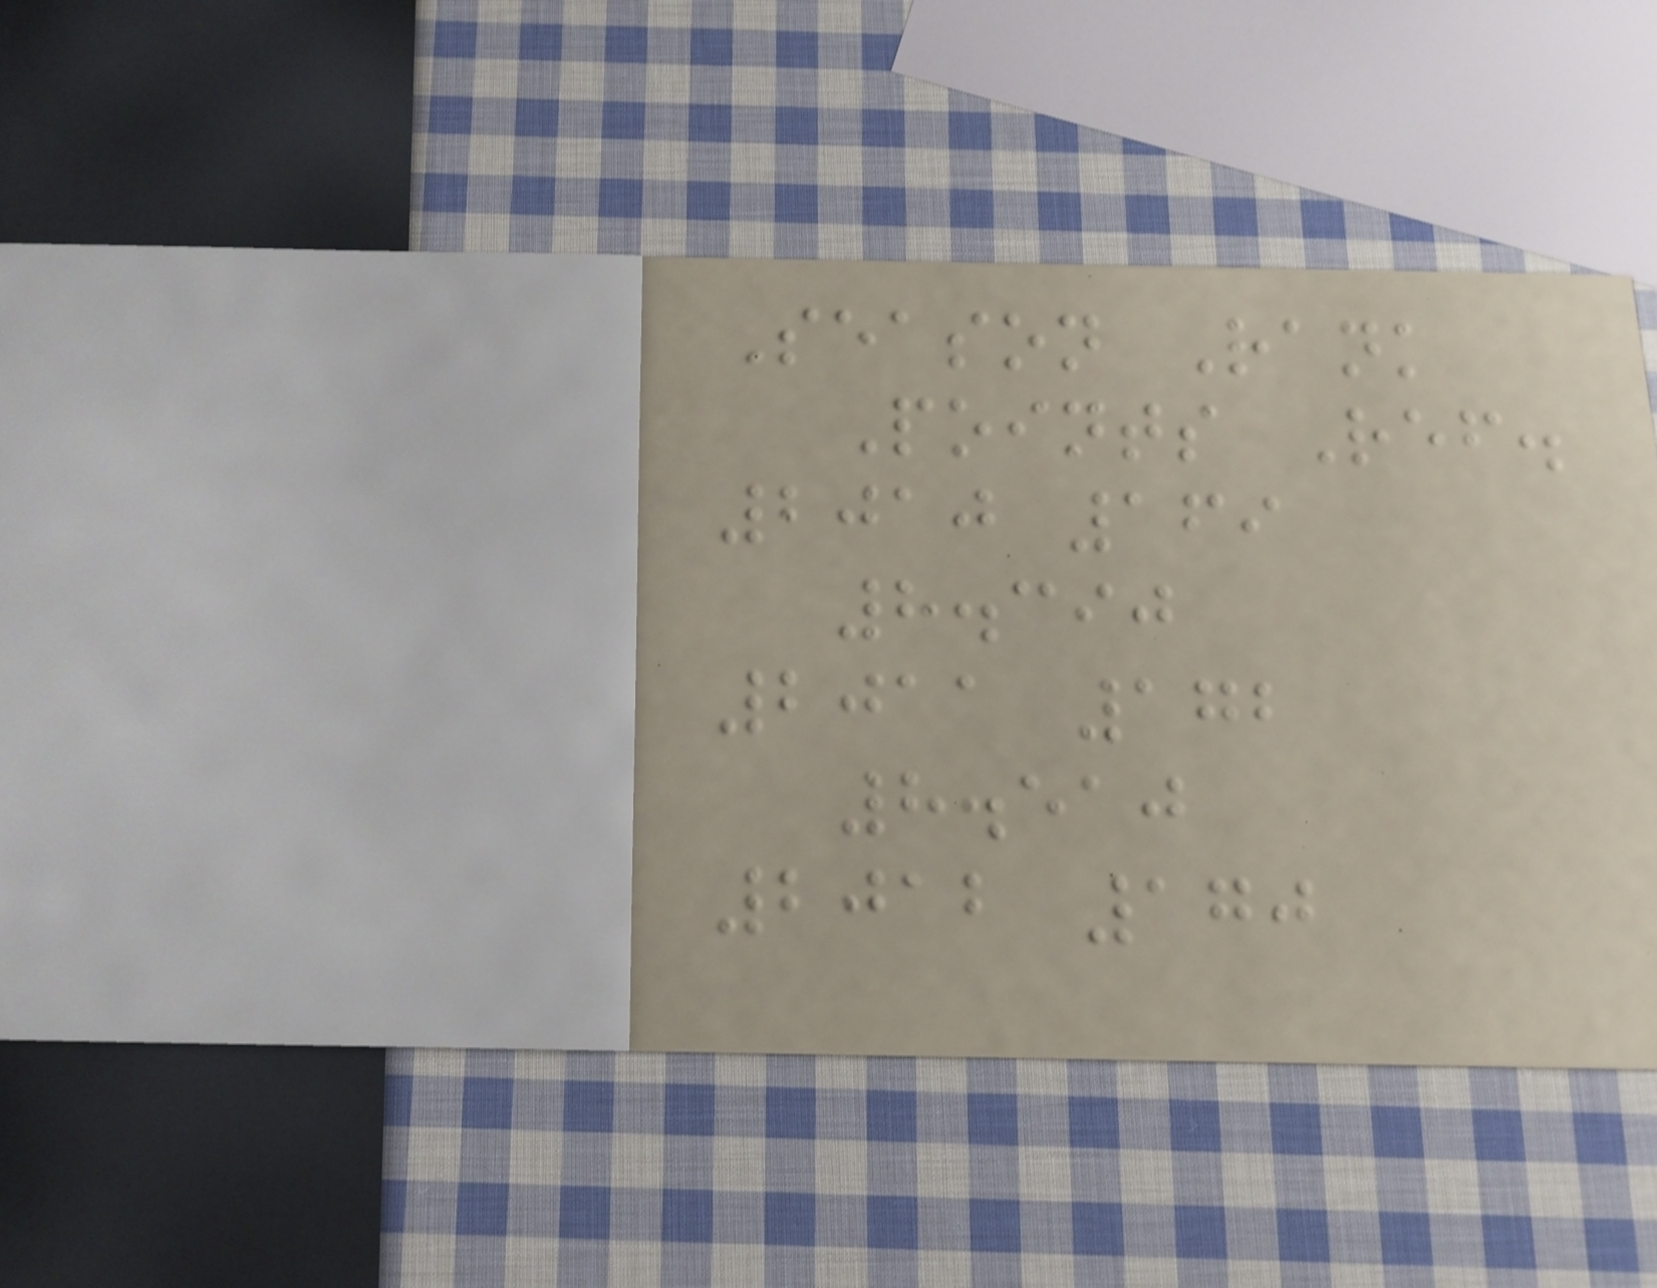Season Rank
Points Ref.
2010 169
8.390
2011 172
8.510
2012 170
